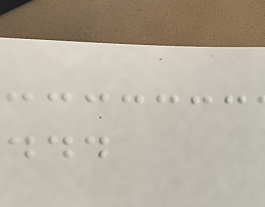...
